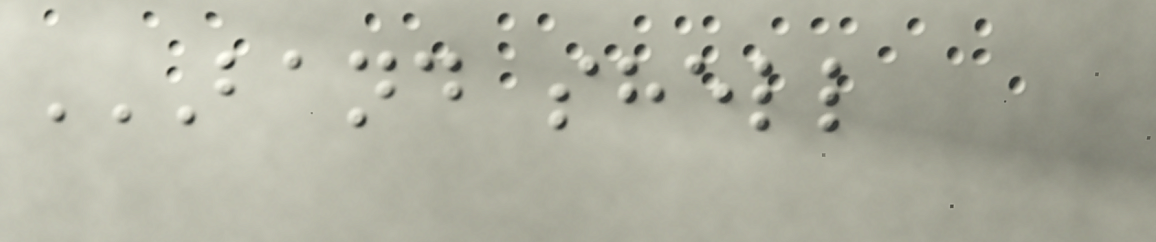BAND SHELL
